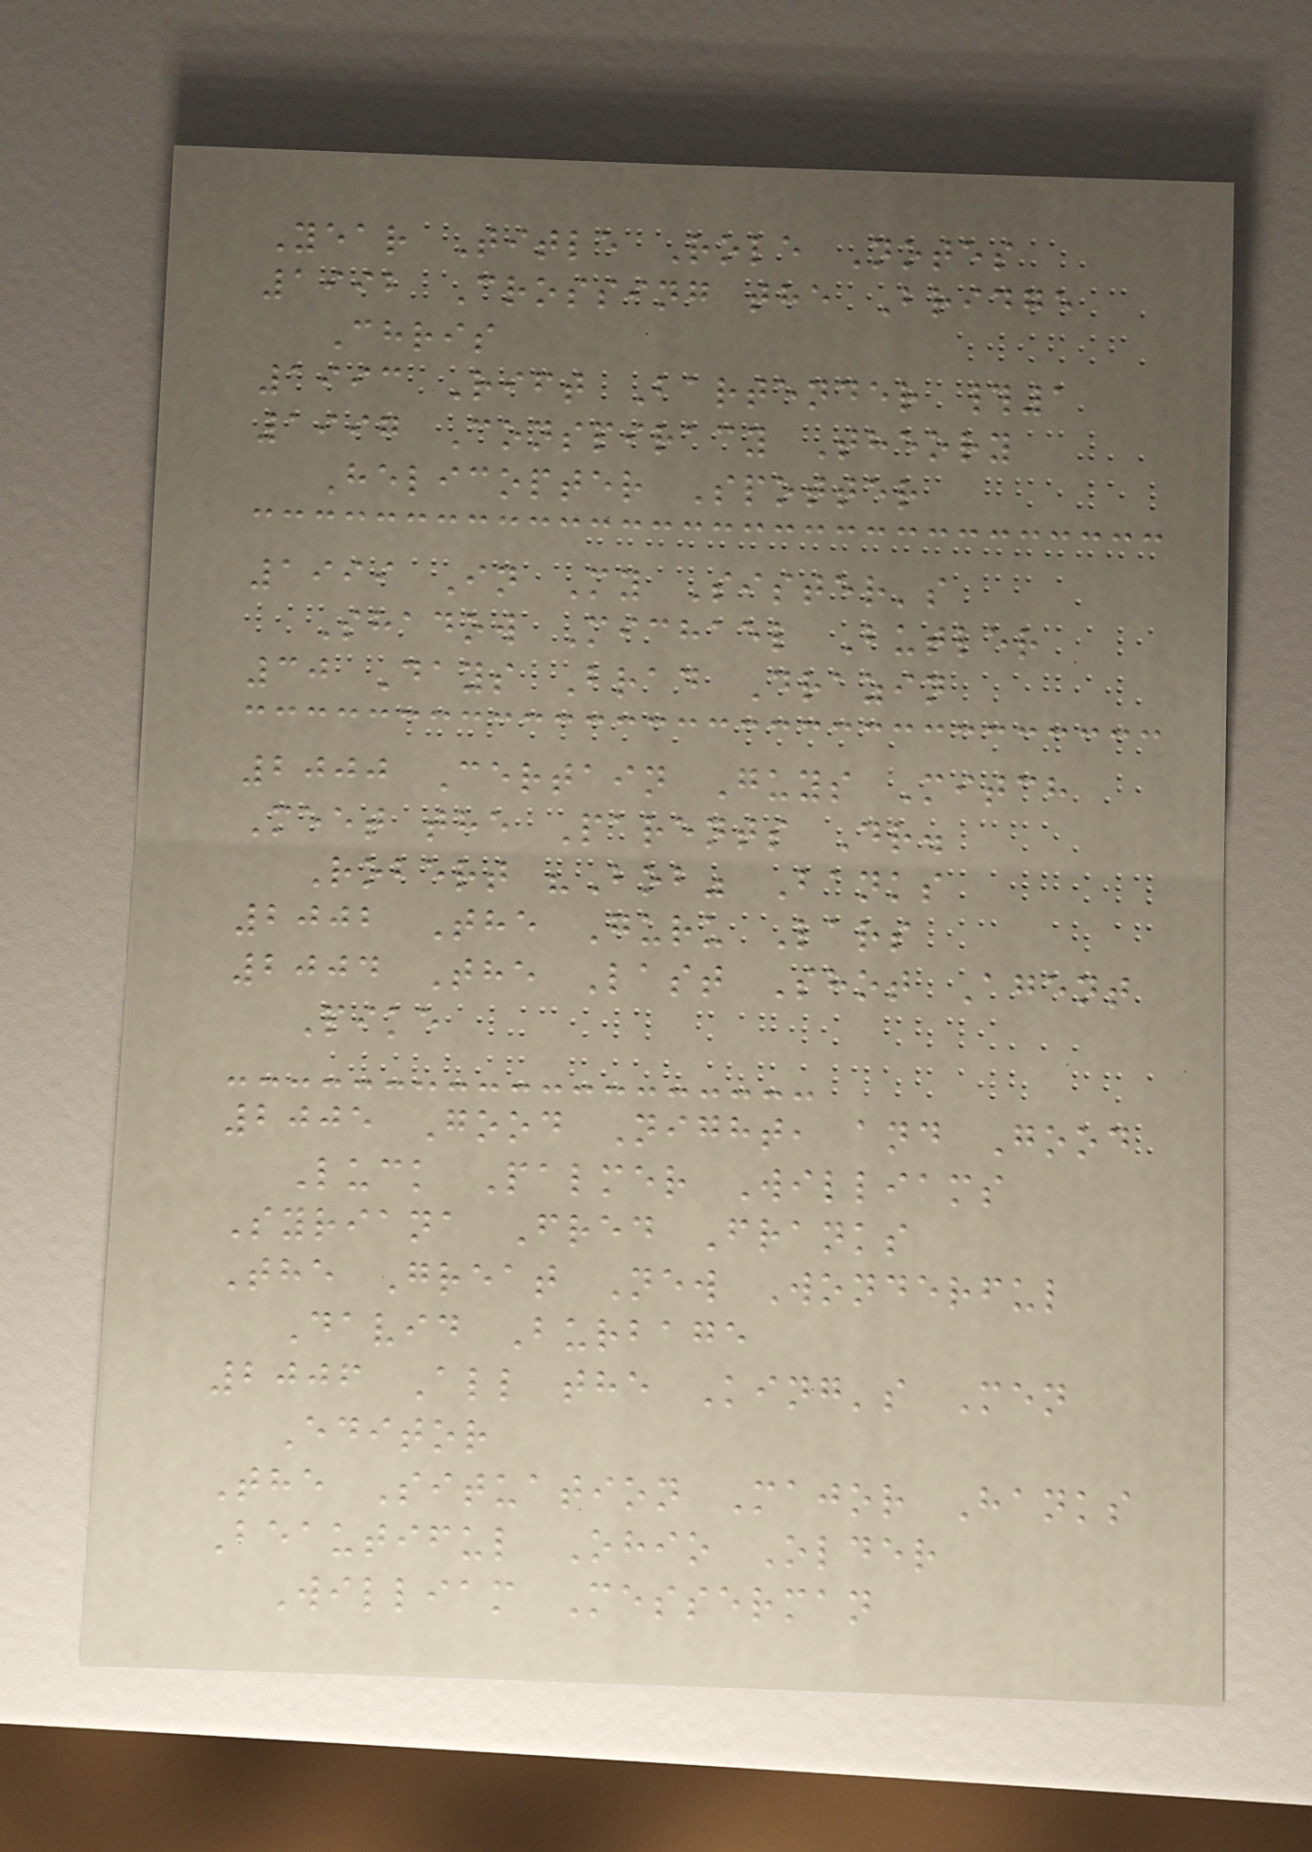Year Title Role Notes
1992 Crossing the Bridge
Chris
1993 Rift Bartender #1
1997 Conspiracy Theory
Helicopter Spotter
1999 In My Sister's
Shadow Michael Butler
30 Days Brad Drazin
2000 Certain Guys Mitch
Meet the Parents Dr.
Robert "Bob" Banks
2002 The Guru Lars
2004 The Last Shot Agent
Pike
2005 Good Night, and Good
Luck Palmer Williams
Syriana Fred Franks
The Great New Wonderful
David Burbage
2006 All the King's Men
Editor
The Situation Major Hanks
Beautiful Ohio Older
William Messerman
